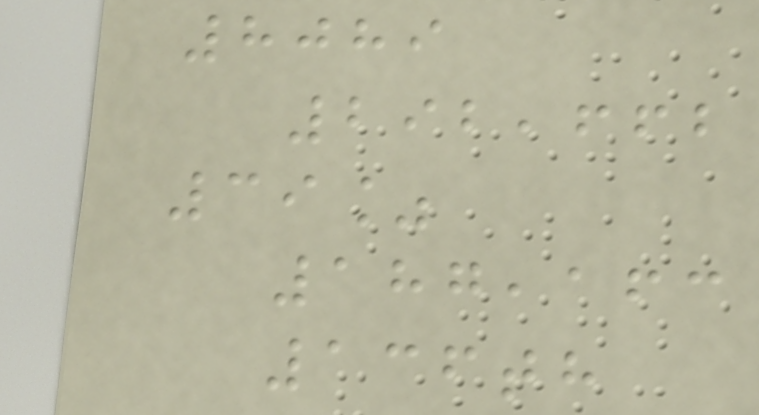8089
292,662
39%
187,163
136th
